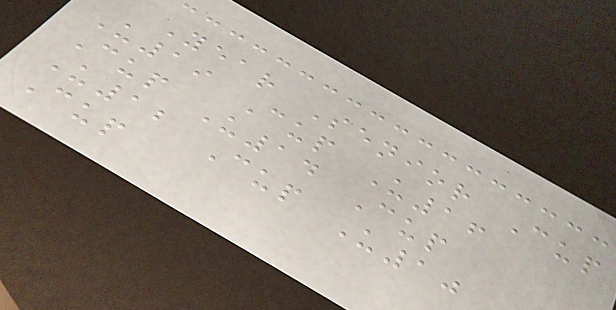Year Senior Cup
U19 Cup U16
Cup U14 Cup
U12 Cup U10
Cup
